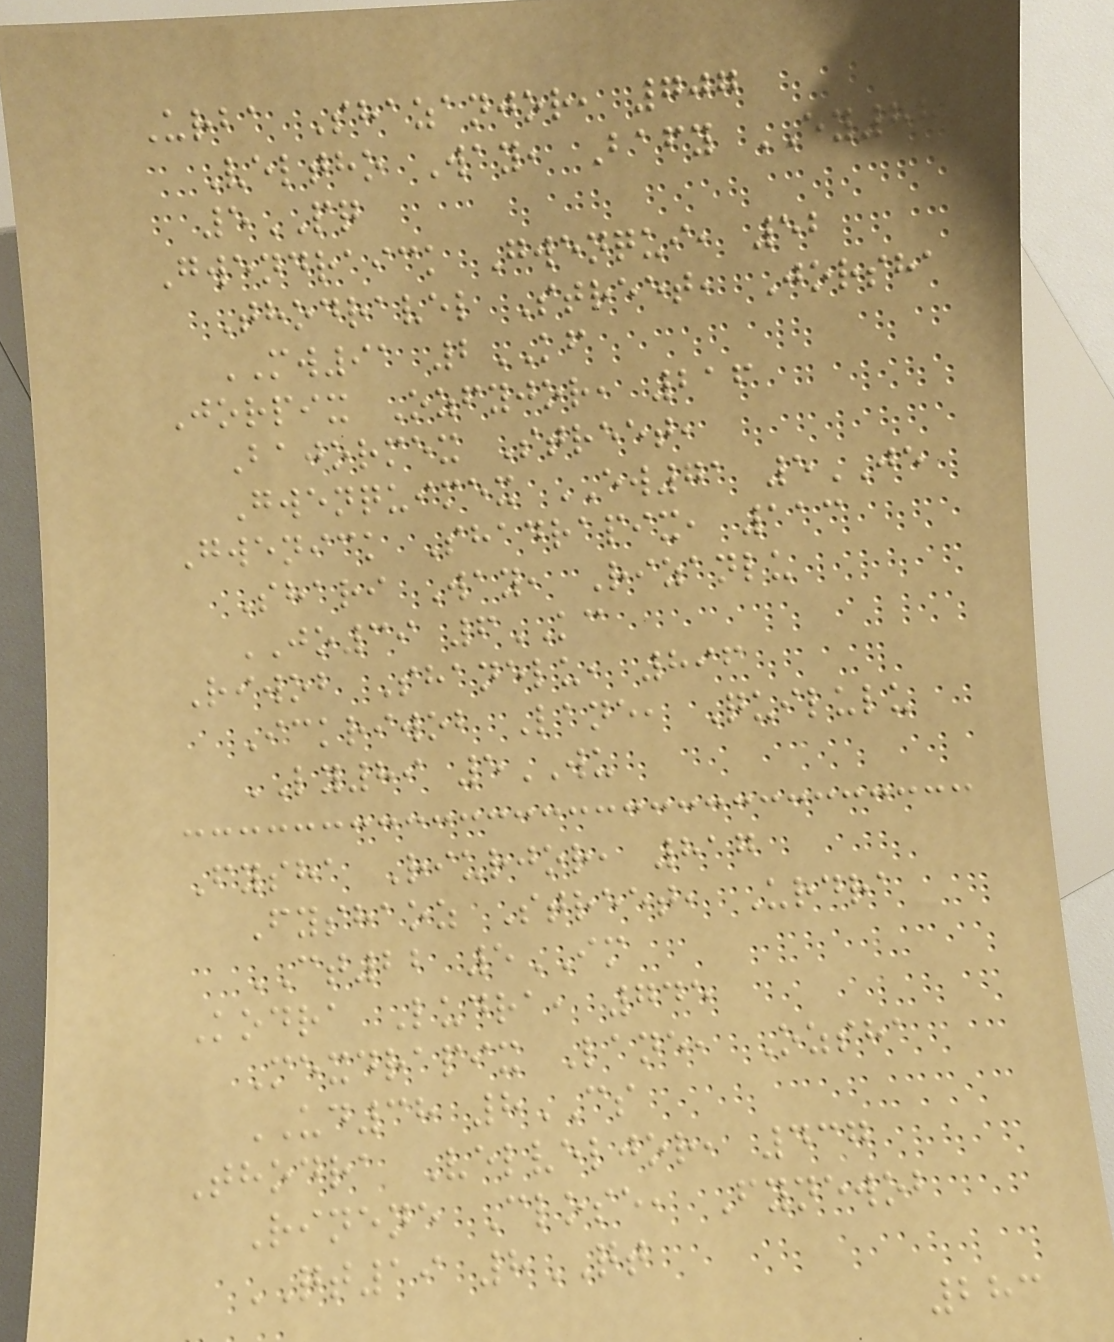Urba Shazanjor, 707
Veltho Way, Bafy EY88
5PQ
Gwendraick Gwenqui, 52
Thodravel Street, Jorsha
MW91 2KF
Jorpix Ozfyjor, 216
Bajormex Street,
Gwenquimex EW71 5JE
Gwenick Shadrapix, 113
Shari Way, Rizanlu
JO39 6KC
Riwob Shanelu, 896
Ickriwob Lane, Quilulu
LY89 5WU
Fysha Riurjor, 817
Fyshaoz Street, Urdra
CT22 5IM
Kodra Ludra, 745
Mexdrapix Lane, Ozsha
UD38 8CS
Thodra Velveljor, 437
Rinene Close, Fynewob
QT19 8QT
283
